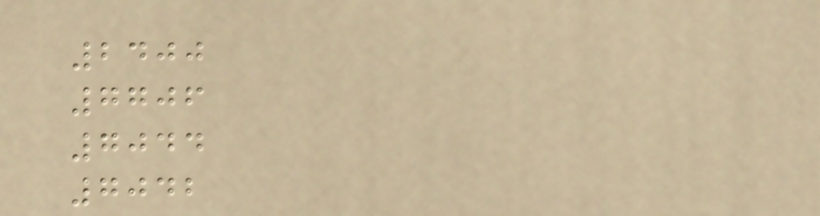2400
7706
7044
7042
